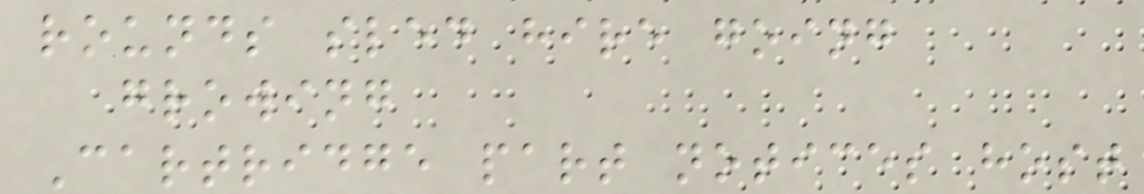rounds sled hire going
growing
Cartridge part notices host
